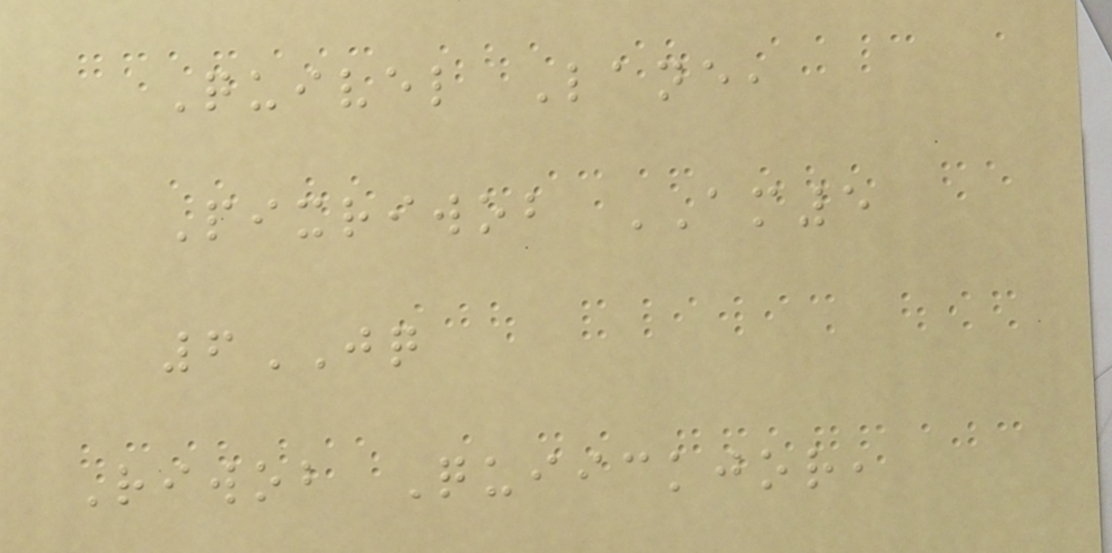Quivel Lane,
Pixriwob AM5
6JQ
Riwob Quiickjor,
